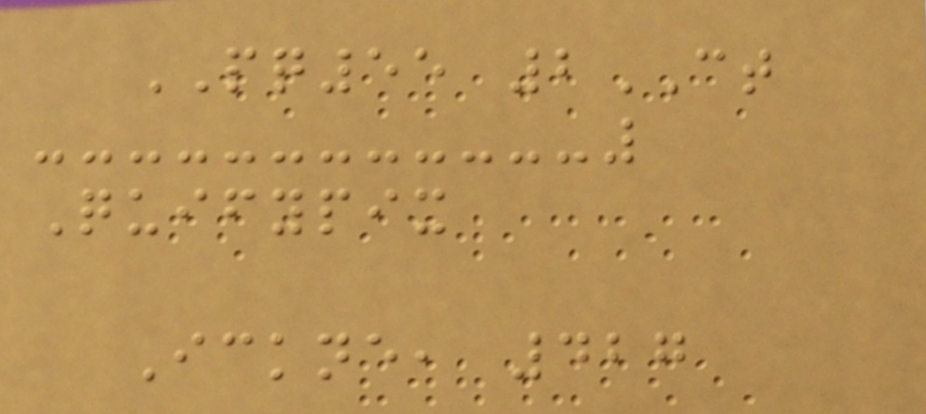PQ55 2CT
Quifypix
Ickne, 427
